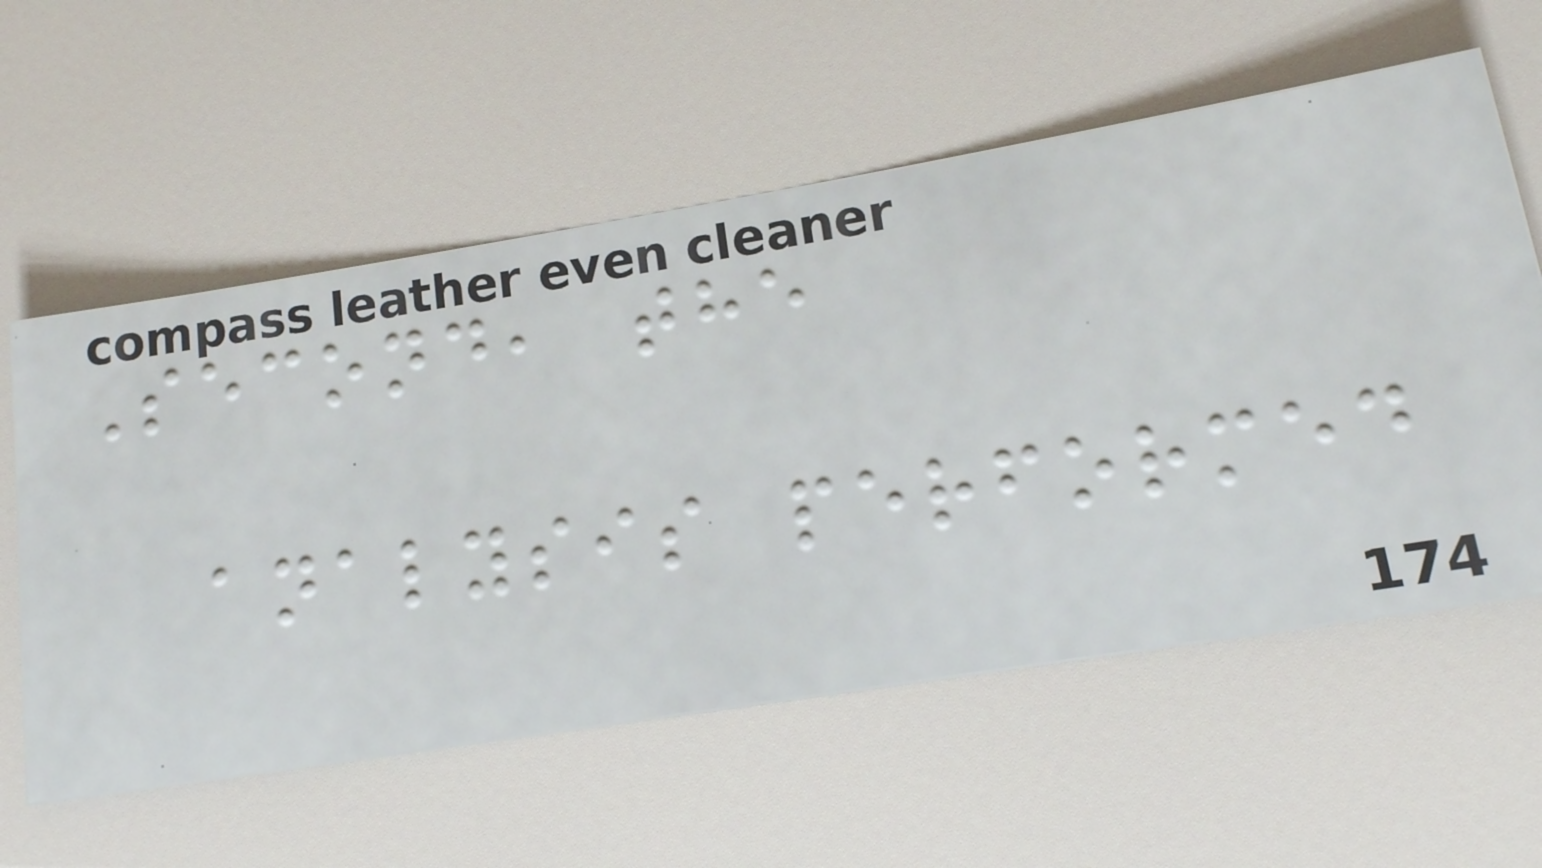Second, the
analysis performed
